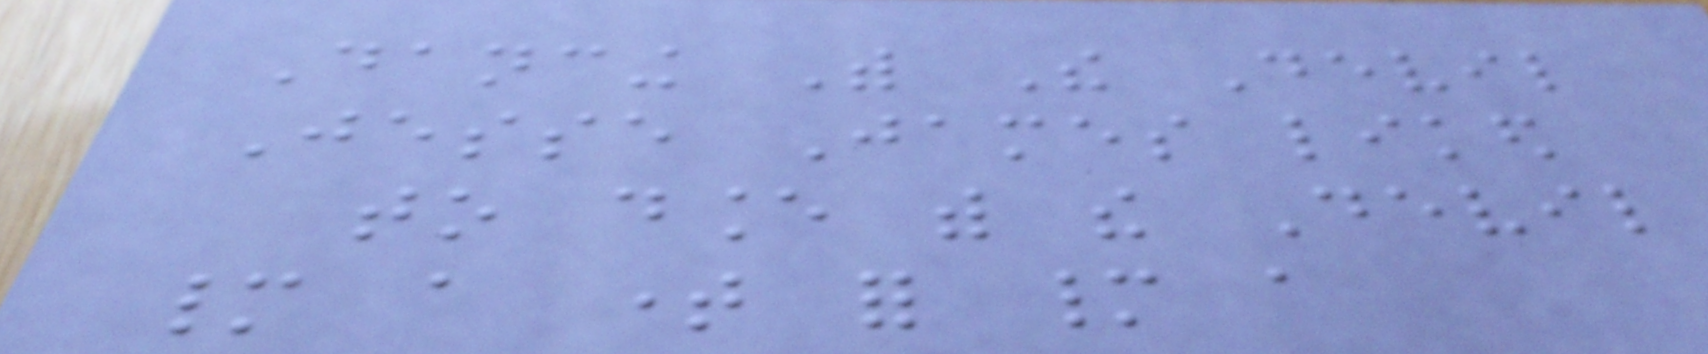Dancing With The Devil
Jesse James liked
to dance with the Devil
many a time for many a
